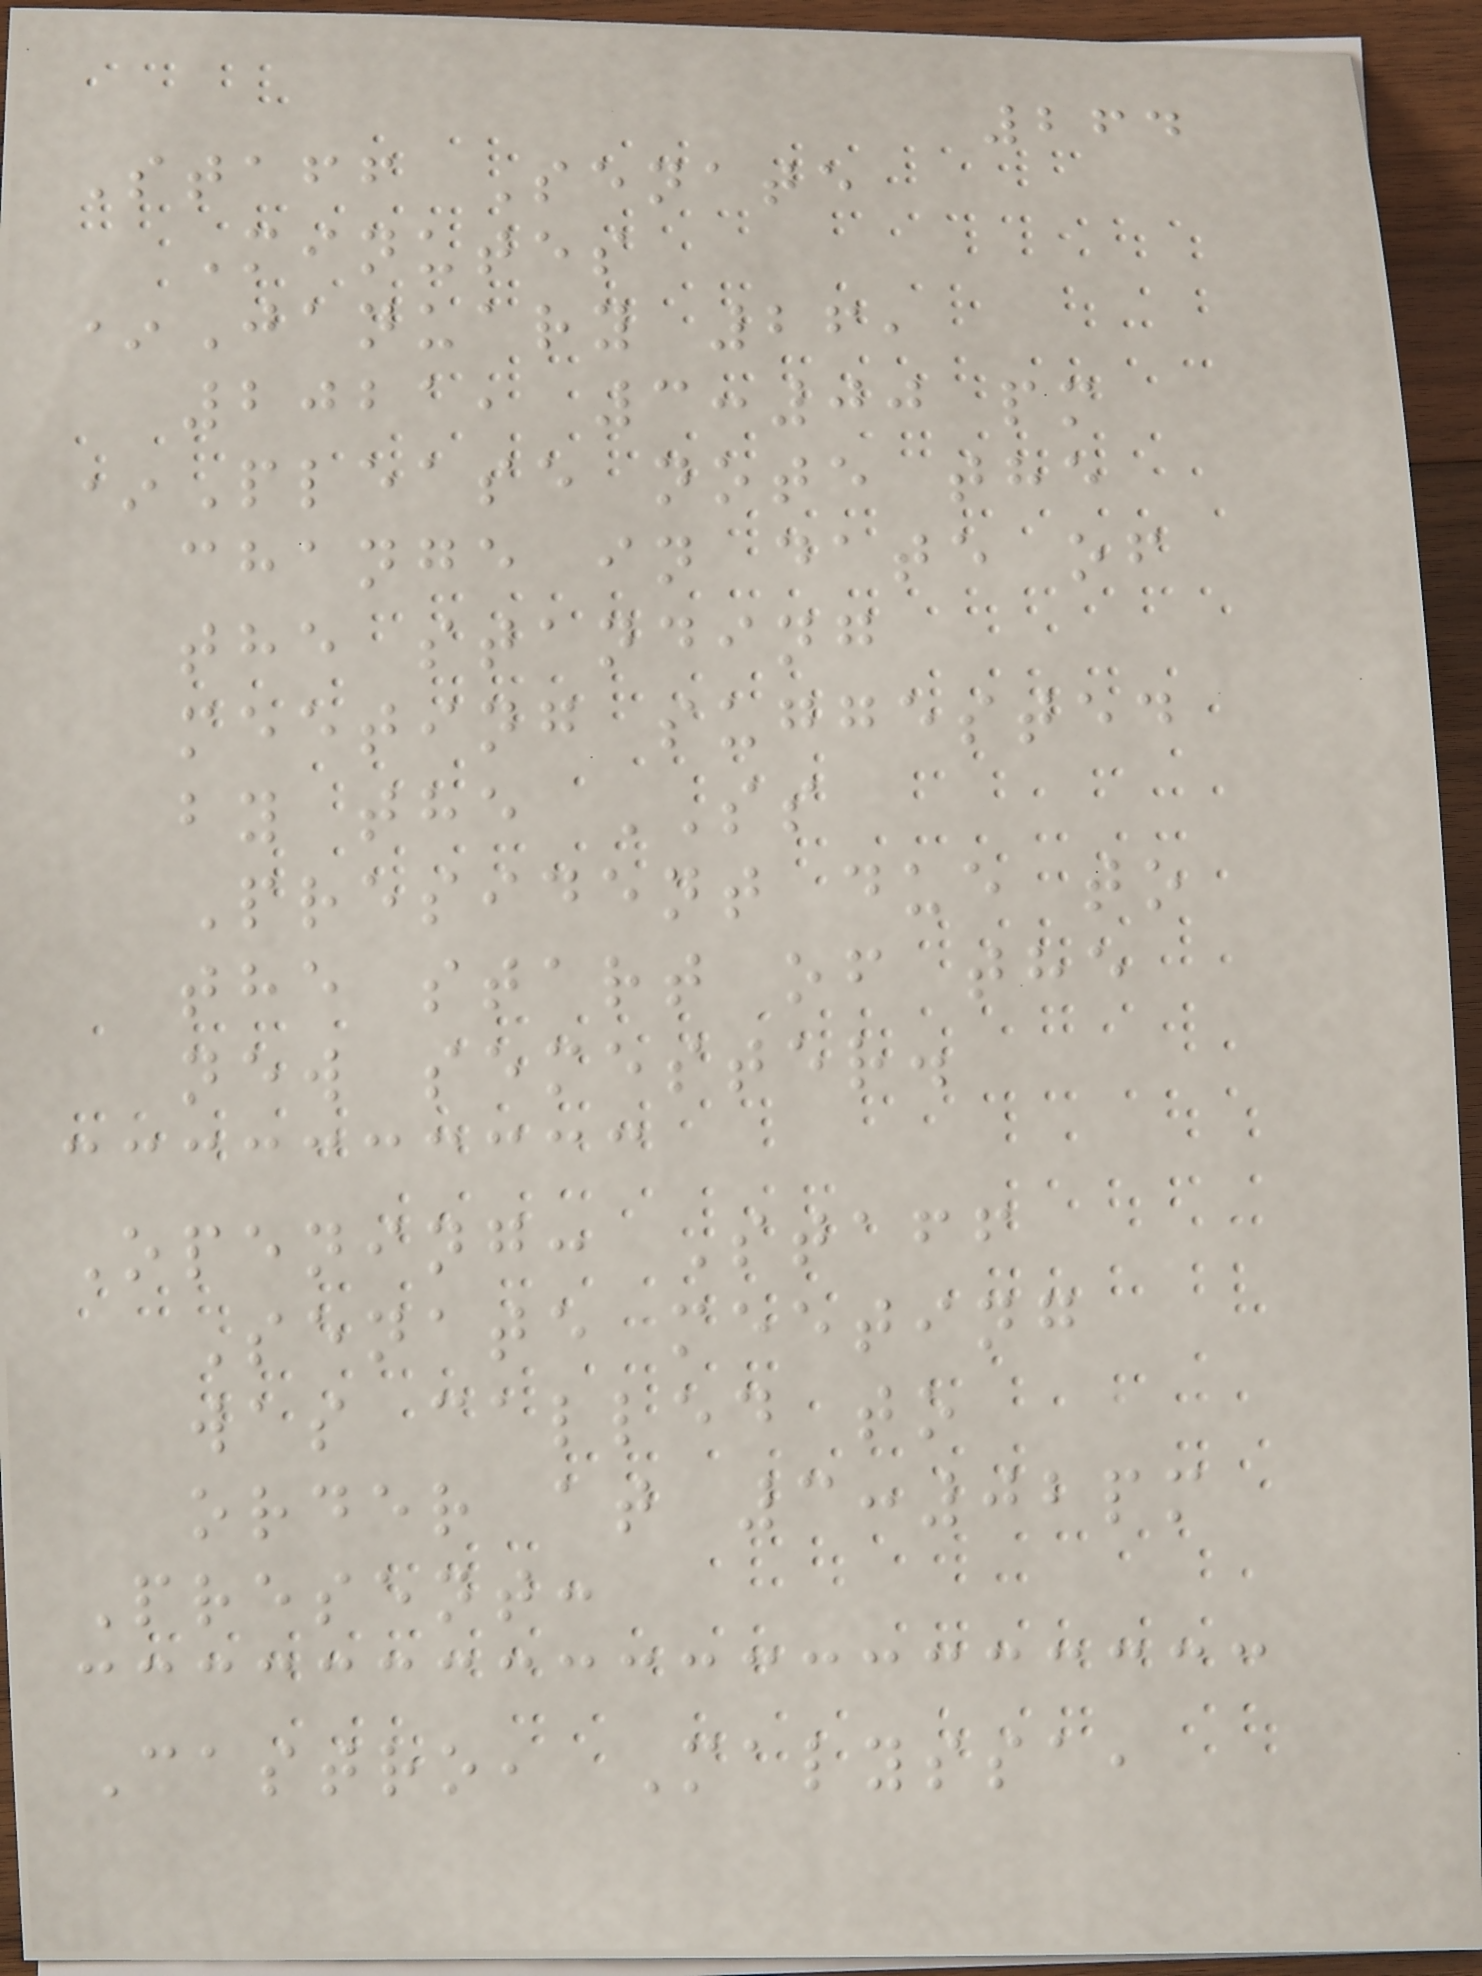264
Staff Senate
Minutes
*January 26,
2021, 3:00 pm
*Please note the
change in date of
the standing
meeting suggested
by the SS
President due to
the start of the
new semester.
Opening: Staff
Senate meeting
was called to
order at 3:02pm
Present:
Castro, Malyssa,
